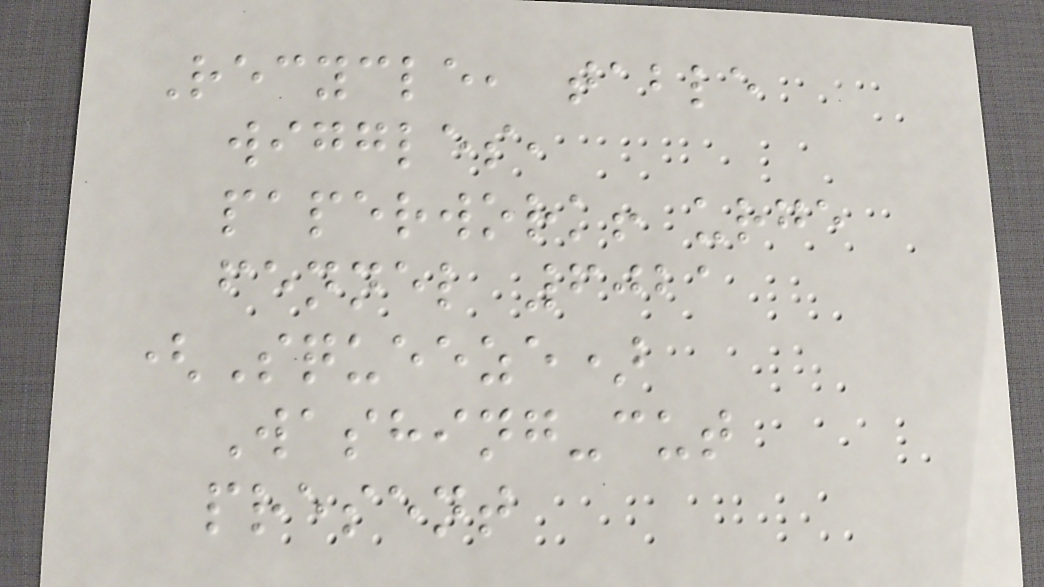Recycle, table
wiggles,
paperwork! urge
fennel 6021
(Squeeze)
Washing-cut
present
